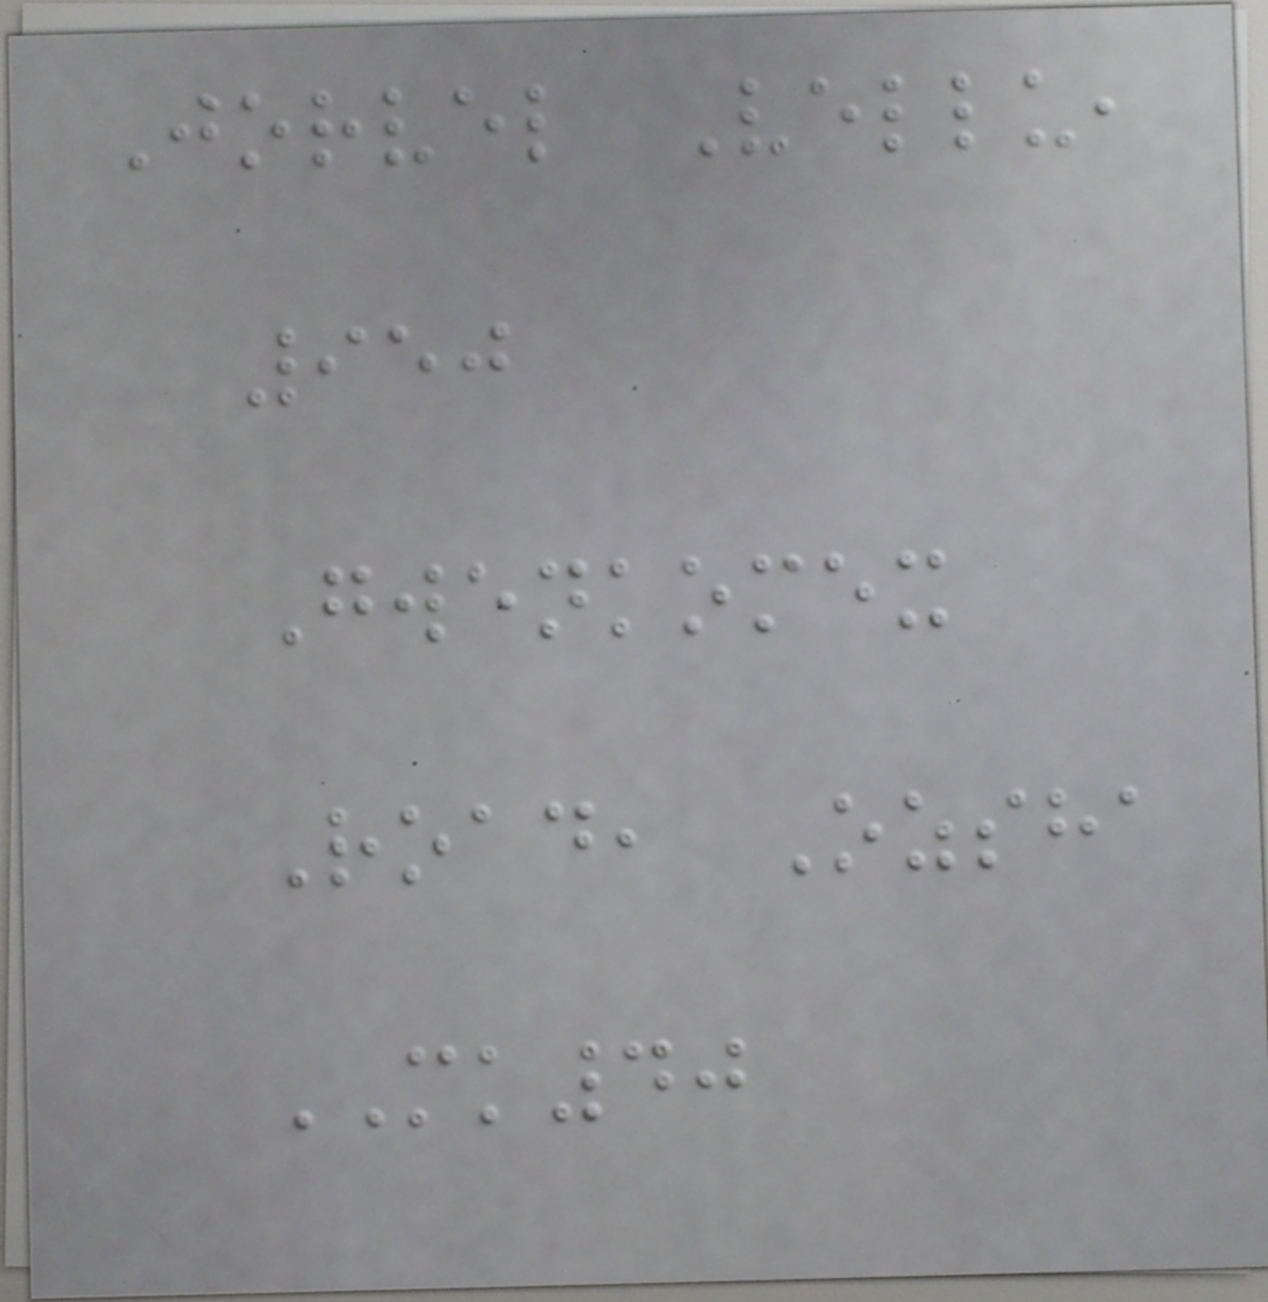Jorvel Vellu,
950
Gwenkomex
Road, Ozsha
MK40
